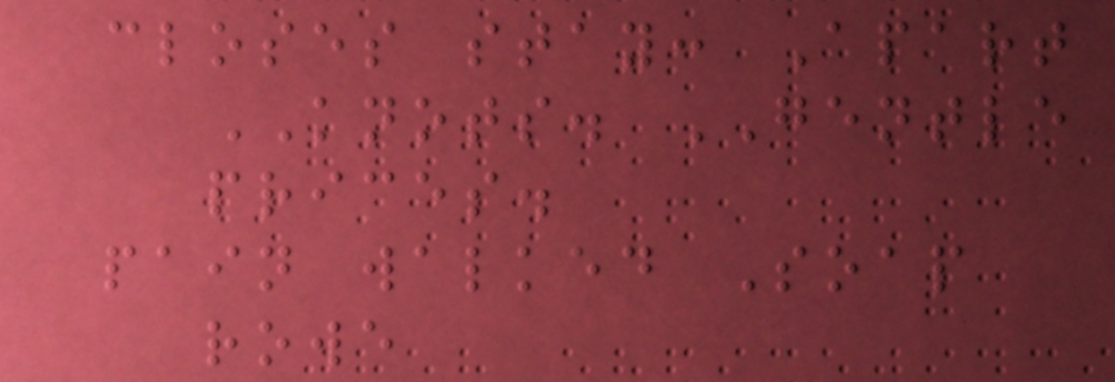closes stay: Apart
KNOTS. GENTLE
prices.
pain walked Soap
rowe
